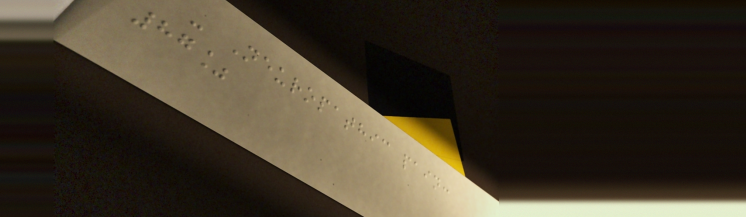- Neuropathic pain:
87%
